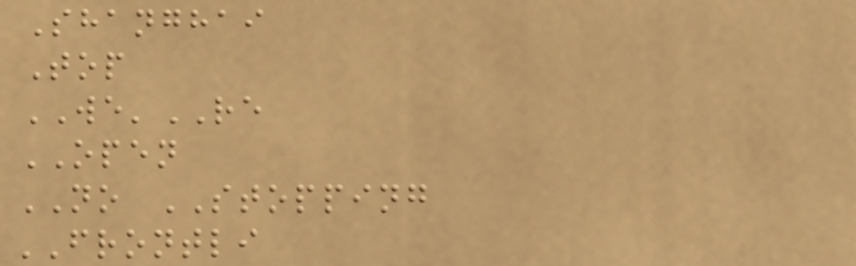Shanghai
Top
WE'RE
OPEN
NO STOPPING
FRONTLI
